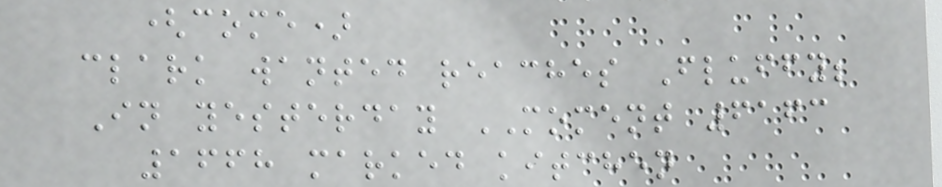(come)
clark wanted reaches Fluffy;
In yesterday MOMENT 6163
1668 marked kitchen
